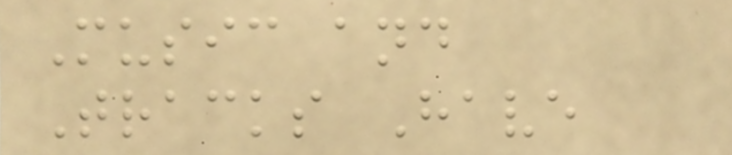Music and
Tracks Have
